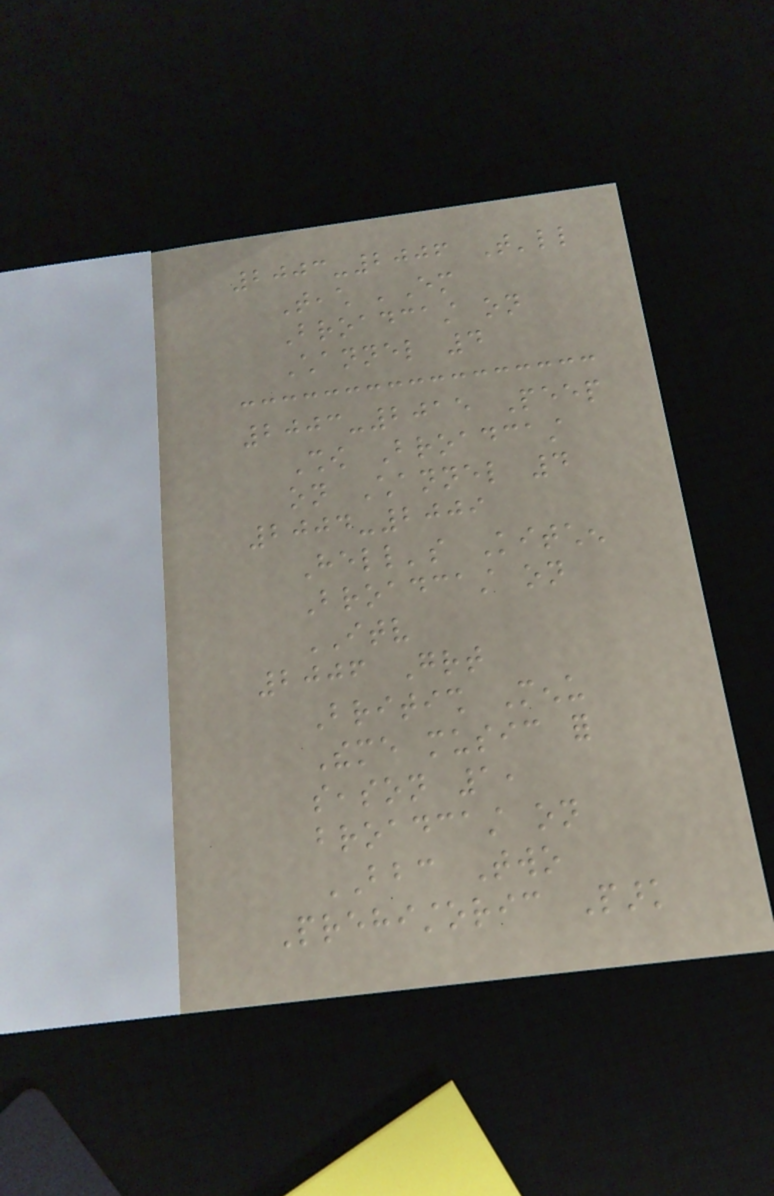2003-2006 That'll
Teach 'Em
Broadcast on
Channel 4
2003-2015 Peep
Show Broadcast
on Channel 4
2004-2009
Hell's Kitchen
Broadcast on
ITV
2006 Great
British Menu
Theme music for
season 1,
broadcast on
BBC Two
Prehistoric Park
